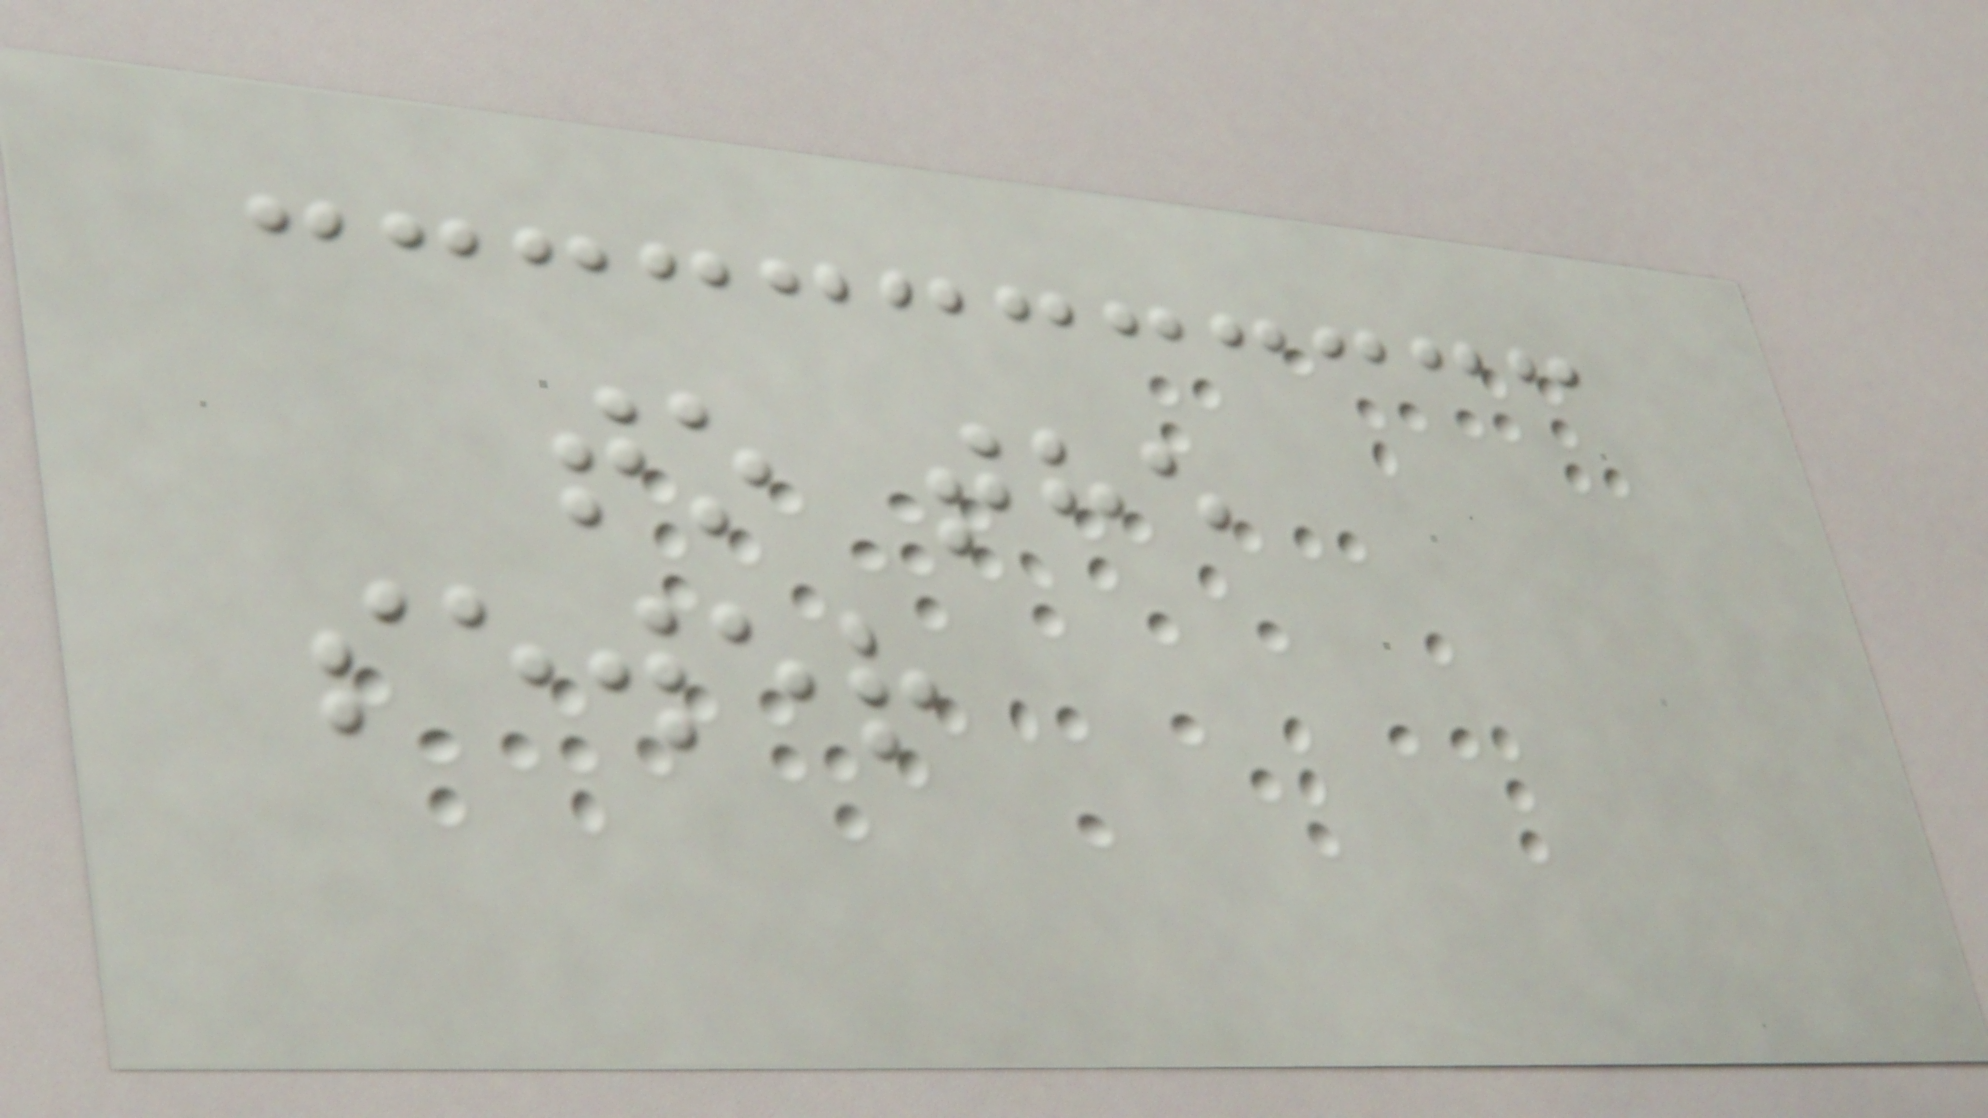to the
sewer
